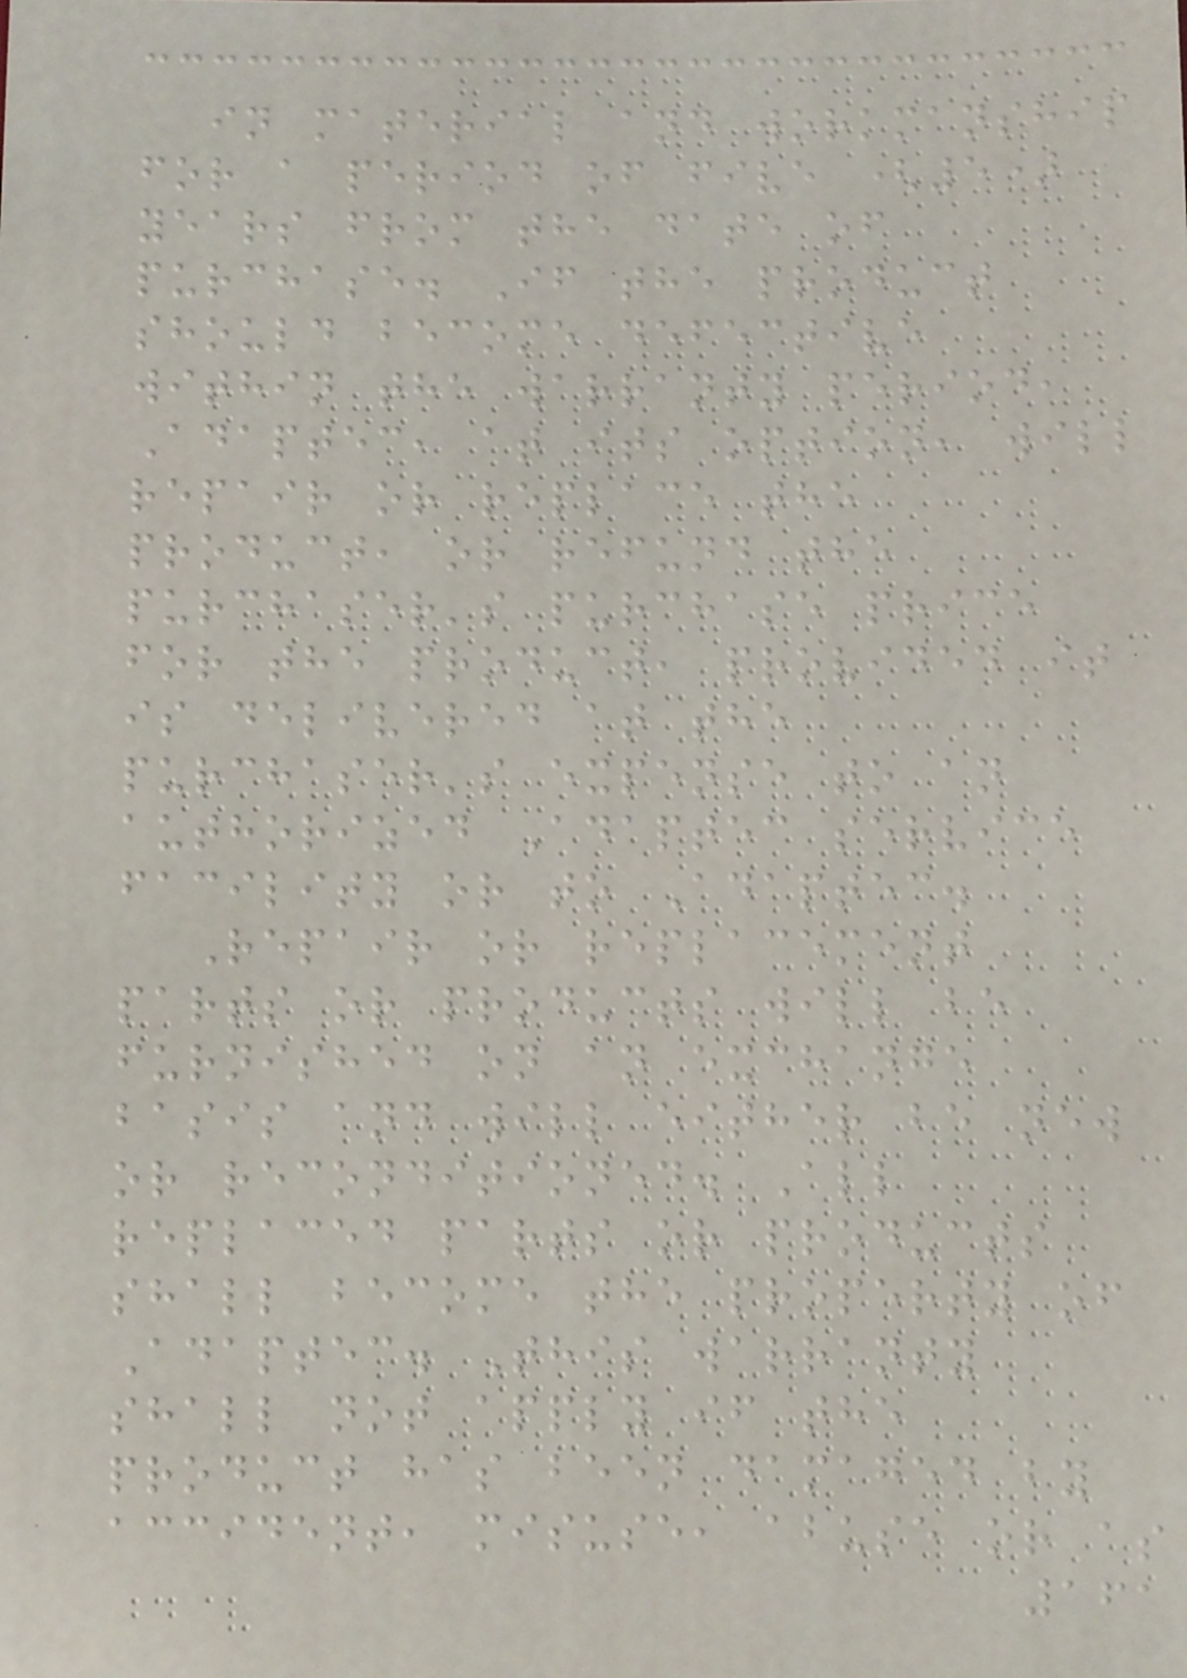in material and workmanship
for a period of five (5)
years from the date of
purchase. If the product
should become defective
within the warranty period,
Adaptec, at its option, will
repair or replace the
product, or refund the
purchaser's purchase price
for the product, provided it
is delivered at the
purchaser's expense to an
authorized Adaptec service
facility or to Adaptec.
Repair or replacement
parts or products will be
furnished on an exchange
basis and will either be new
or reconditioned. All
replaced parts or products
shall become the property of
Adaptec. This warranty
shall not apply if the
product has been damaged by
accident, misuse, abuse or as
161
